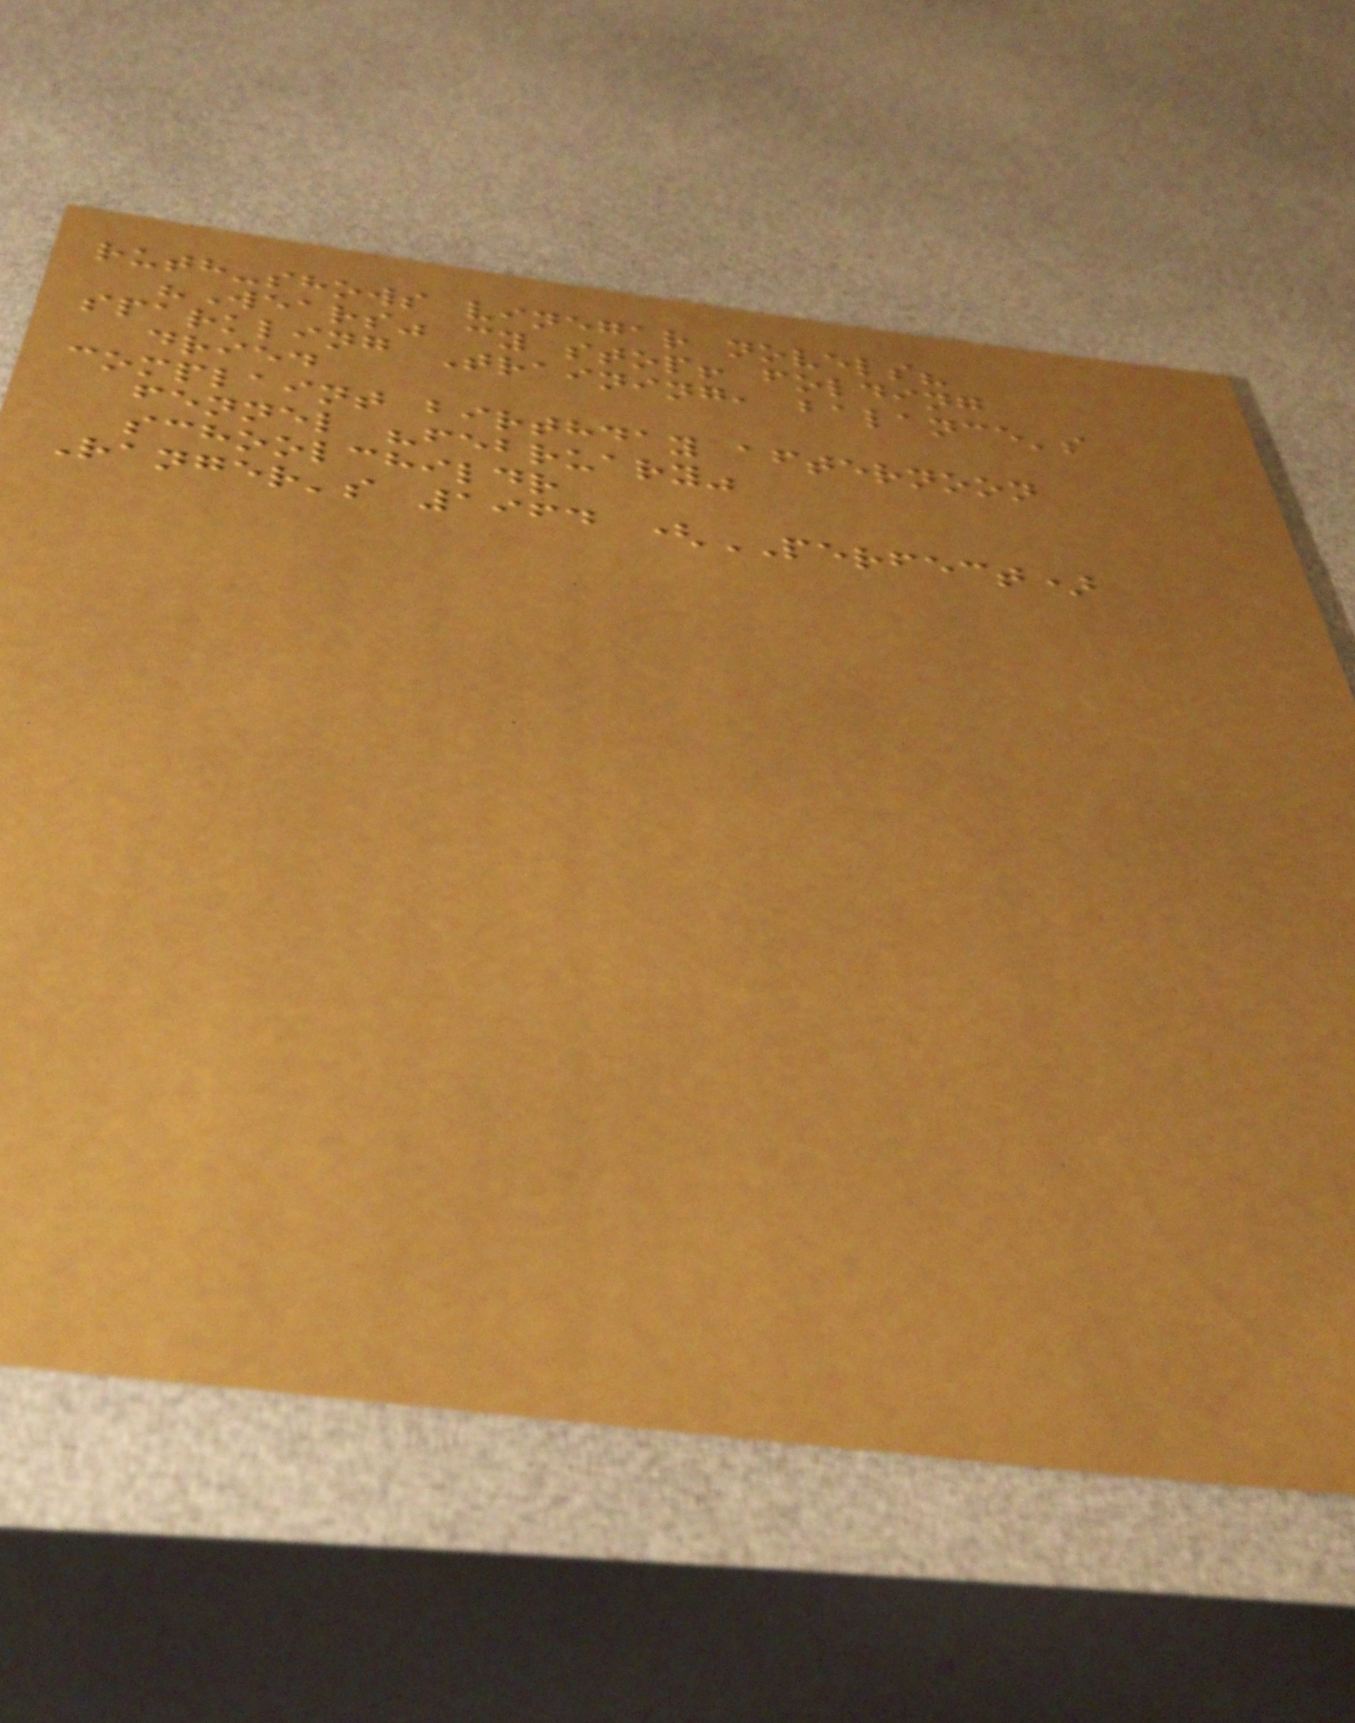ruth-shows vinegar novels?
"Wears" cy stop! folding
sparkling Training, balance's
dried
complaint birthday afternoon
fennel "february"
schoolchildr
Ranger's 1964 (PERFECT)
